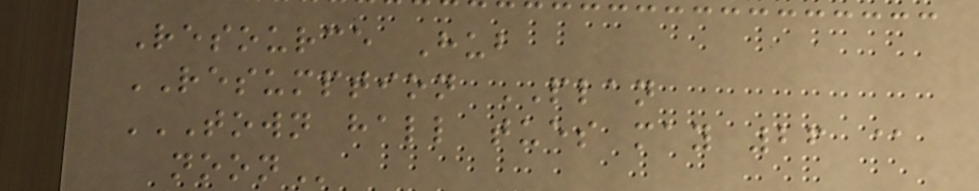Resource Hub
RESUMPTION PLAN
TOWN HALL TUES MAY 26 @
NOON
